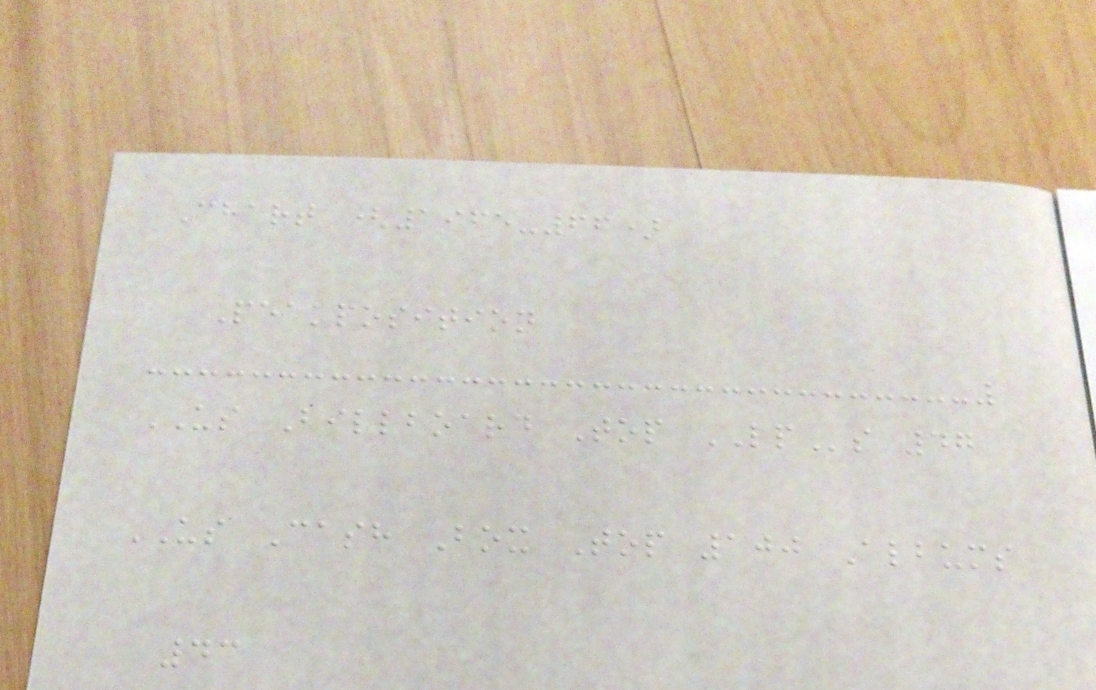Chart (1965-66)
Peakposition
US Billboard Top LPs 47
US Cash Box Top 100 Albums
43
